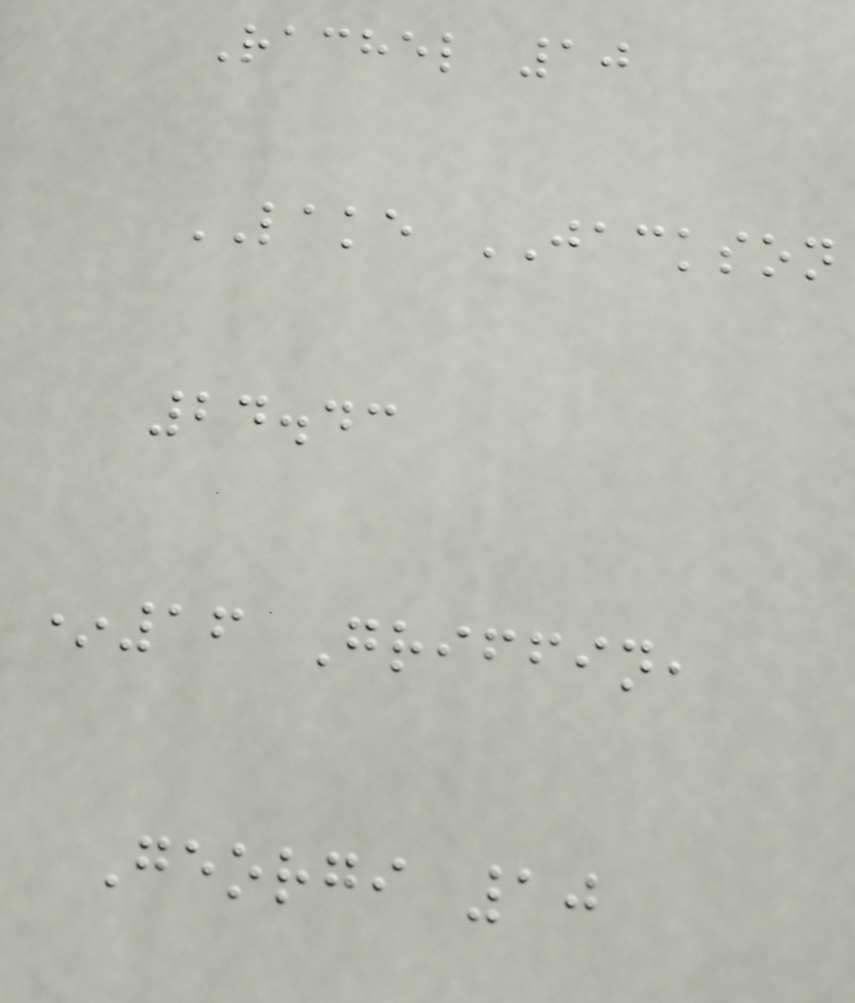Rachel 10
LAKE JACKSON
24.43
*16 Griffin,
Georgi 10
